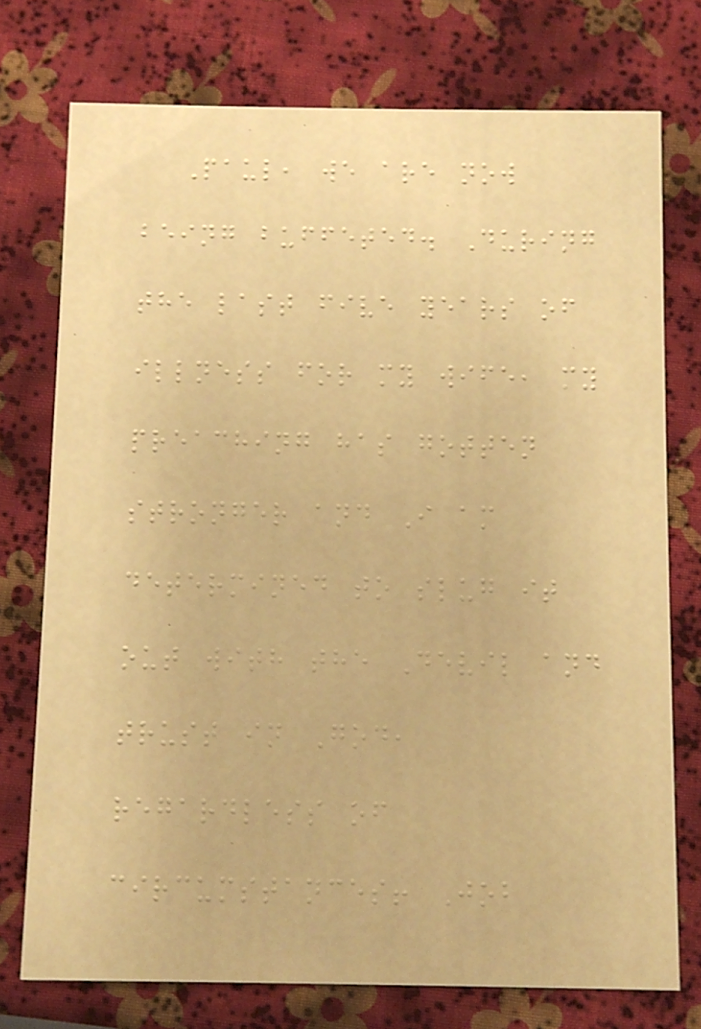Paul, we are now
being buffeted. During
the last five years of
illness for my wife, my
preaching has gotten
stronger and I am
determined to slug it
out with the Devil and
trust in God,
regardless of
circumstances! Job
